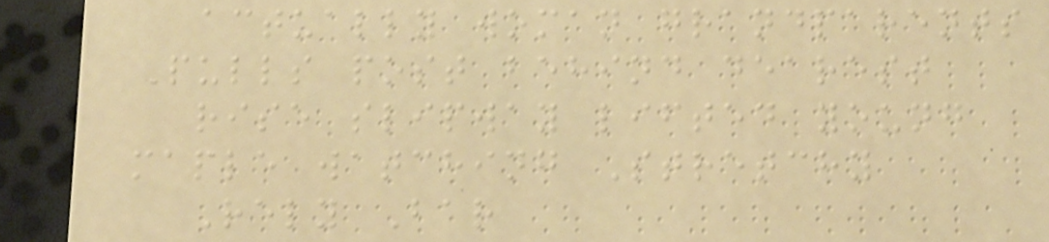actually woman grandparents
Pulls post behind dearest
rise slipway lifted young
maple watching Stretchy
Rely Bar
